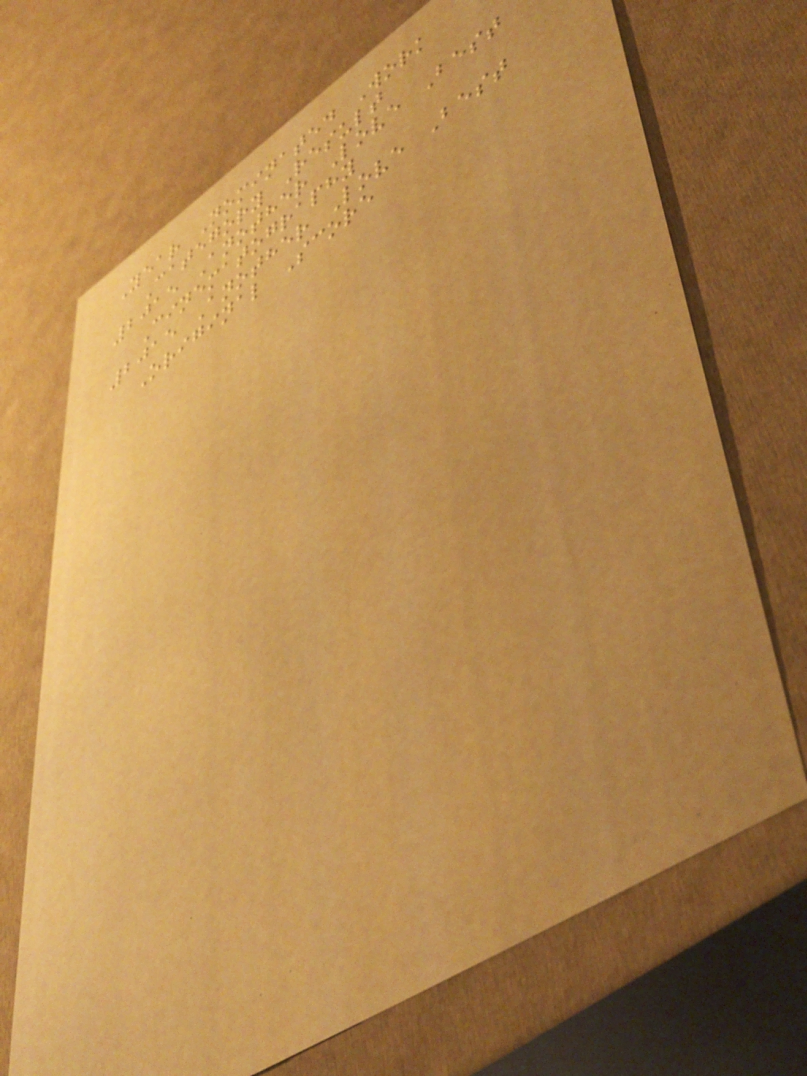Year Nominated Work
Category Result
2015 Another Love Best
Cinematography
2015 Another Love Best
Original Score
